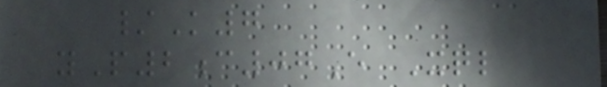/K7
yP2c07E Xql
